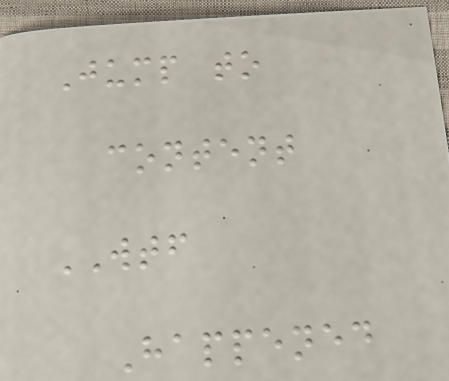Jump to
content
WTF
Happened
